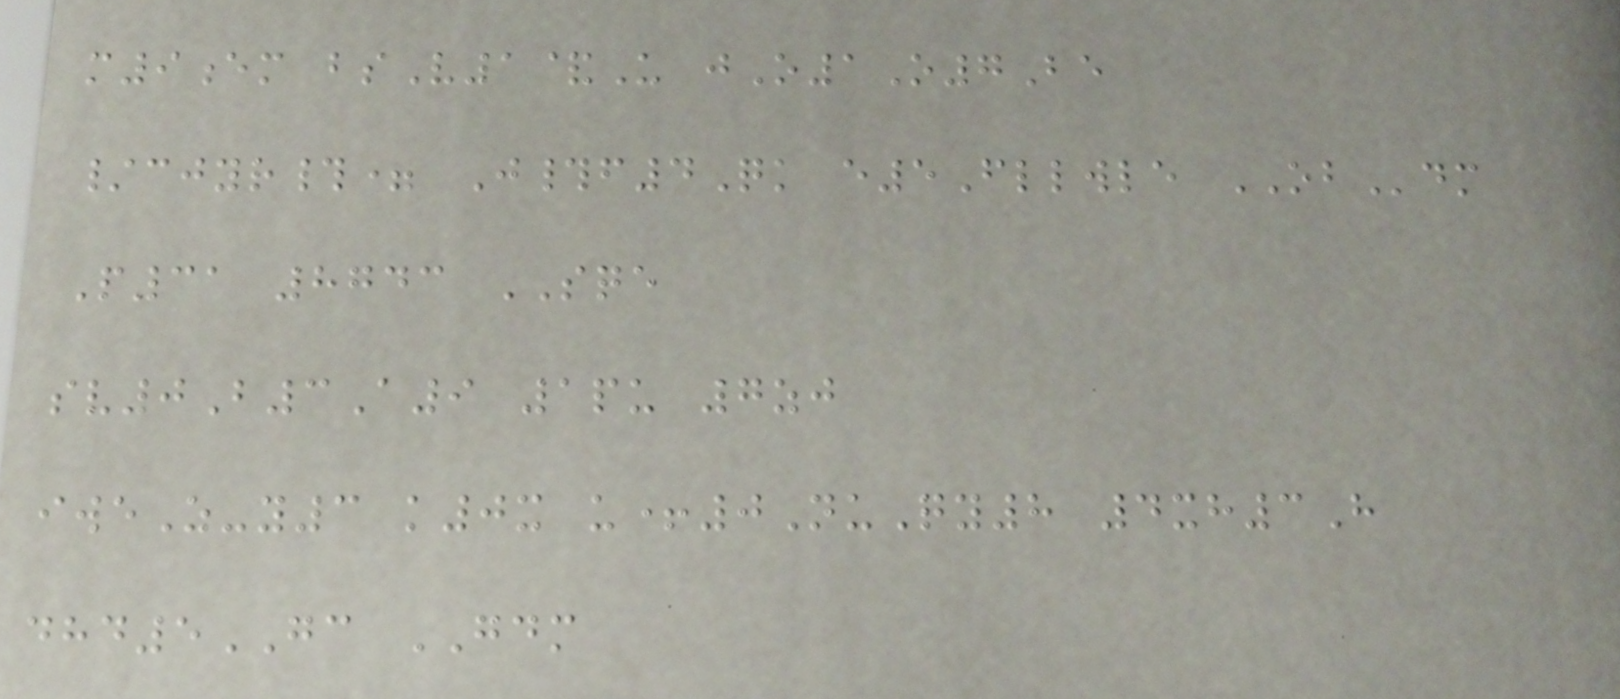m9em bsV1&U jO1O7Be
/cjyr#= J#f4Qk e5Fllwle OBdm
P31 8743 SQE
sv0B3A9 1pu 7zj
iweZ-y3 k0x u+0NuQy8 4xh3H
dhd5GC GDM
